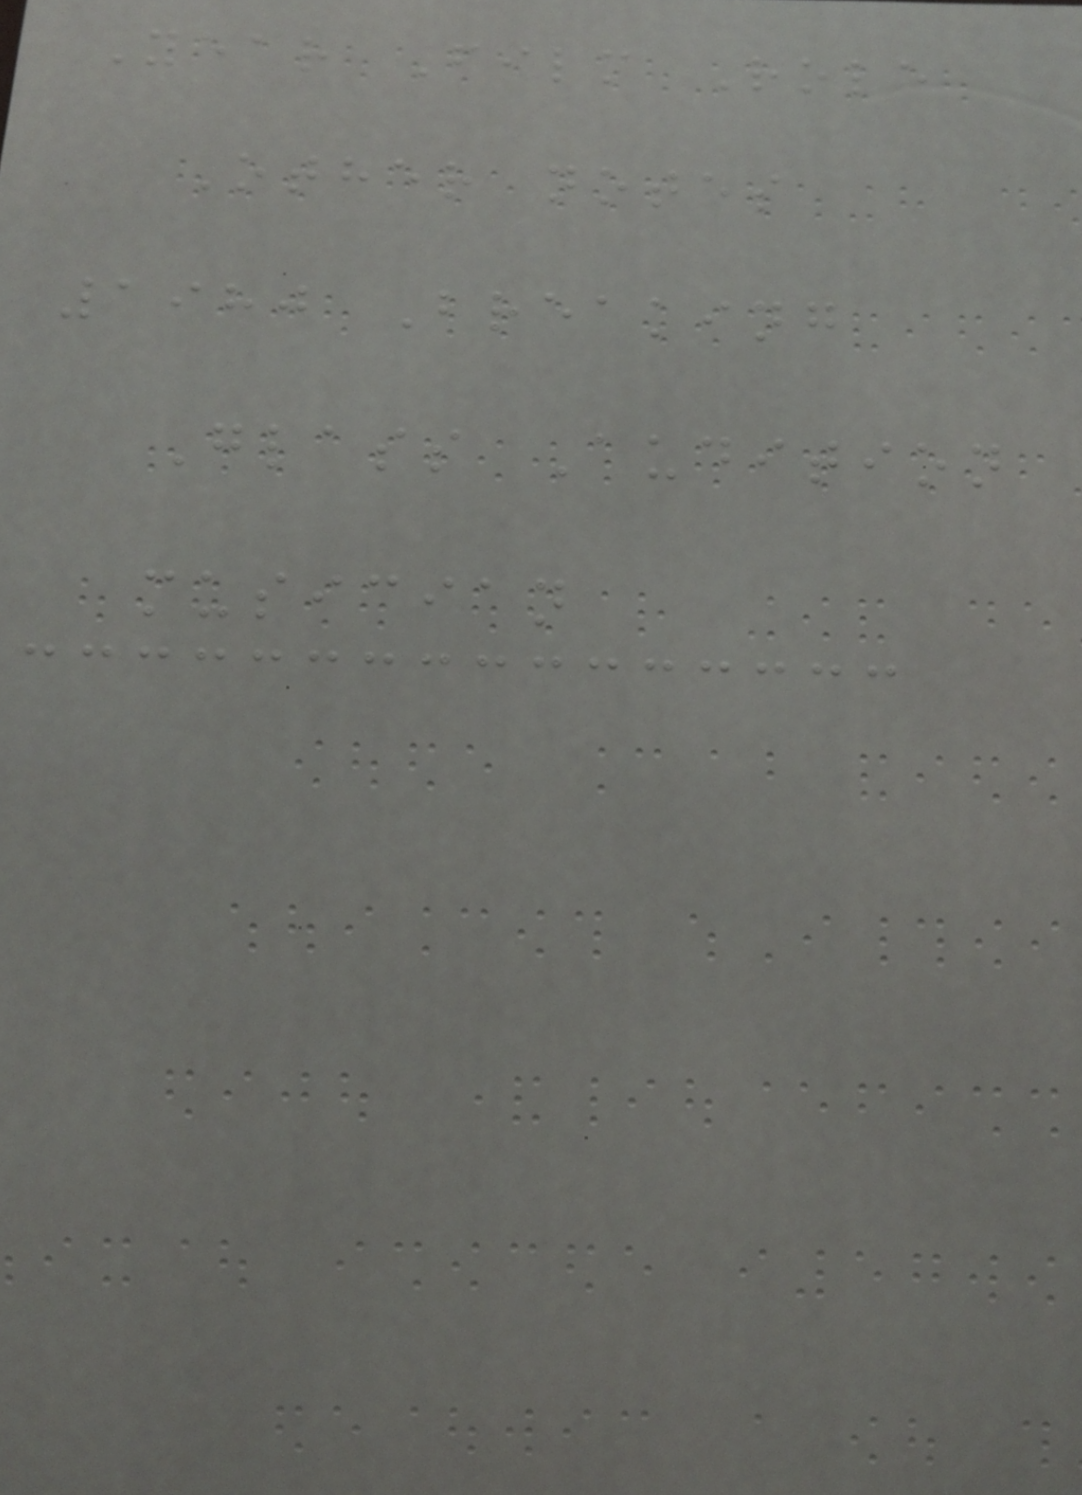Year Film Role
Other notes
1980 Breaking
Glass Audition
musician
